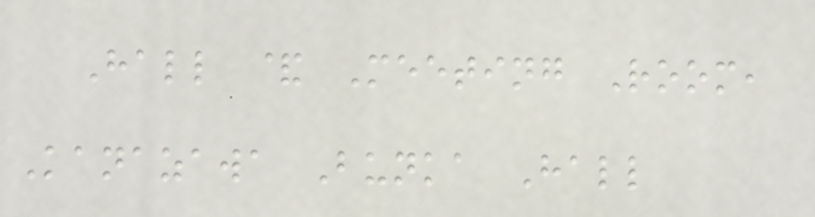Hall & Meeting Room,
Kanazawa Bunka Hall
